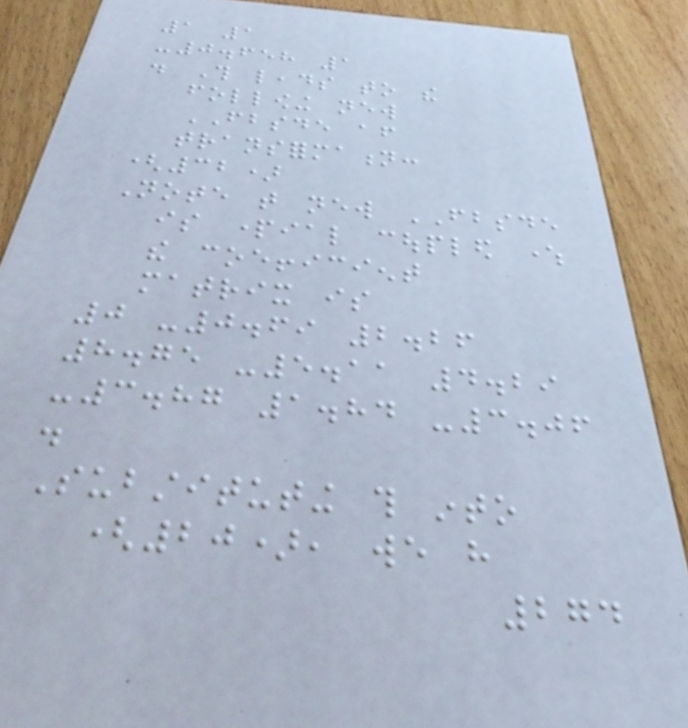1 1
-0.658 1
. This leads to the
following new
FBSDE after
transformation:
(32)
Note that new FBSDE
is partial coupled where
the coefficient
matrix is
0 -0.69 2.26
8.75 -5.11 4.29
-3.87 1.84 -3.06
.
Substituting this into
(20), we have
274
